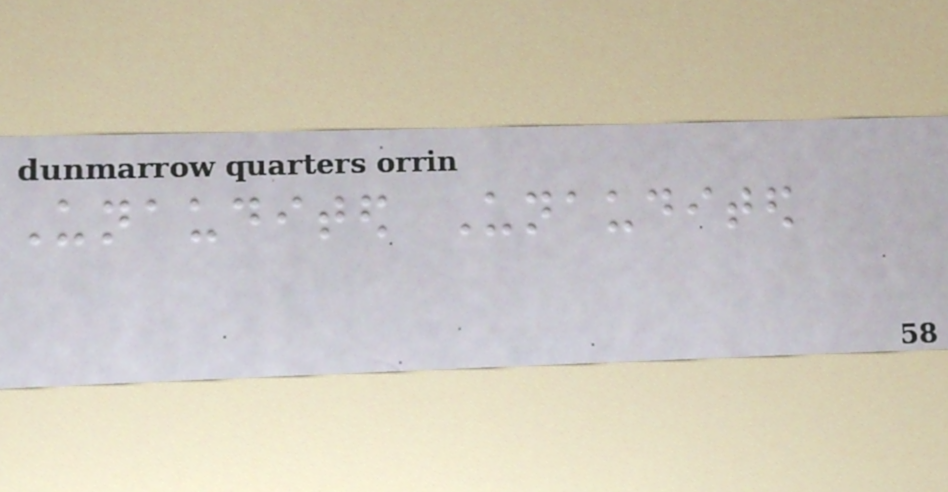Unaudited Unaudited
